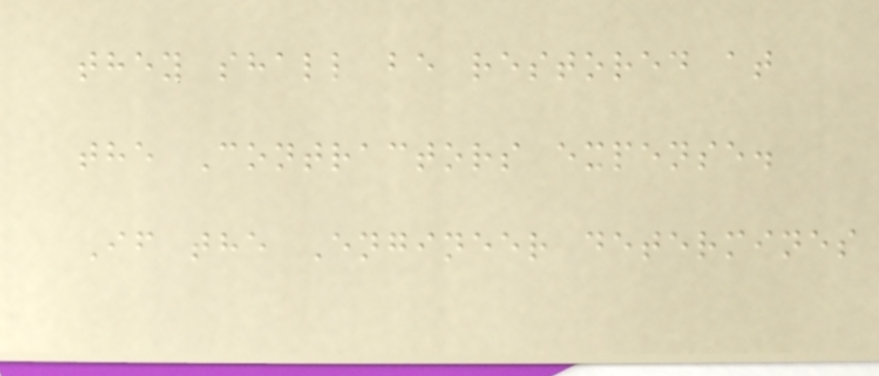they shall be restored at
the Contractors expense.
If the Engineer determines
